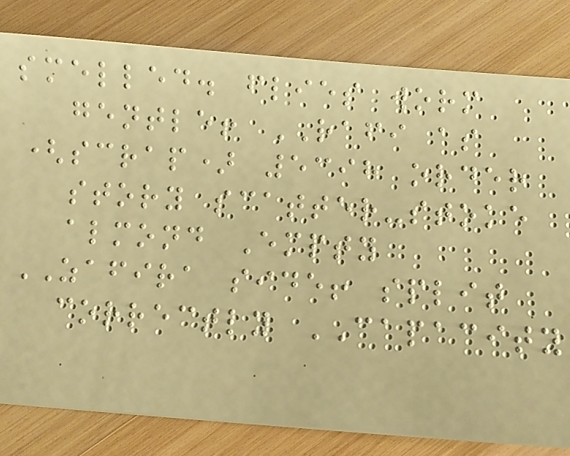smelled. flies worm
gentle! RAFI as
(scrap) 5398 order
story scatter-stoke
almond Empty
ZAFIRA side! split
correctly CAPACITY
